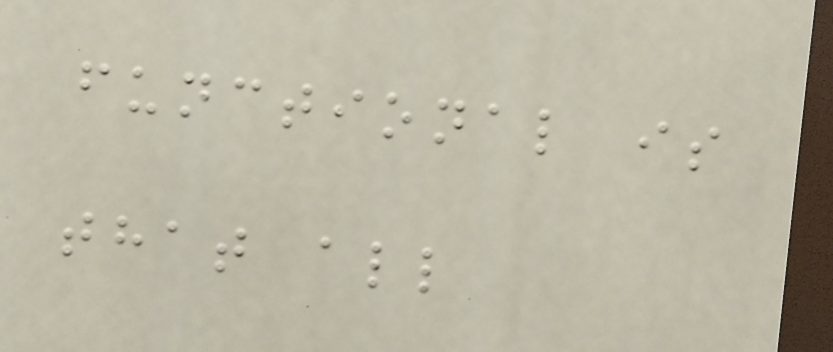functional is
that all
